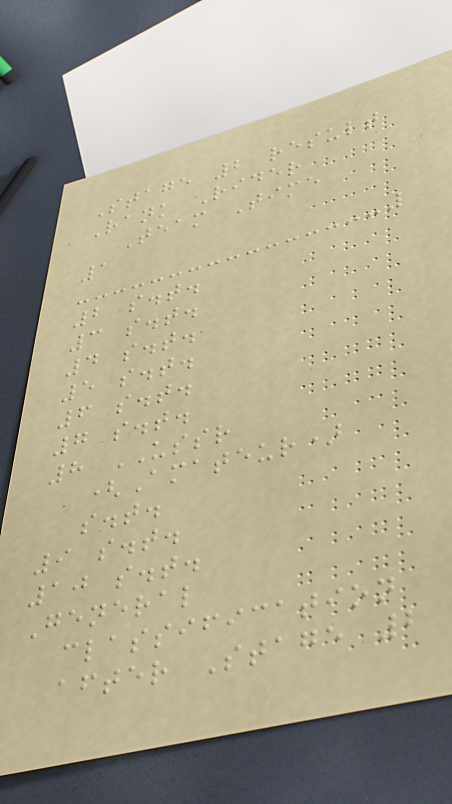Stage 2 result
Rank Rider
Team Time
1
2 s.t.
3 s.t.
4 s.t.
5 s.t.
6 s.t.
7 s.t.
8 USSR
(Amateur)
s.t.
9 s.t.
10 s.t.
General
classification
after Stage 2
